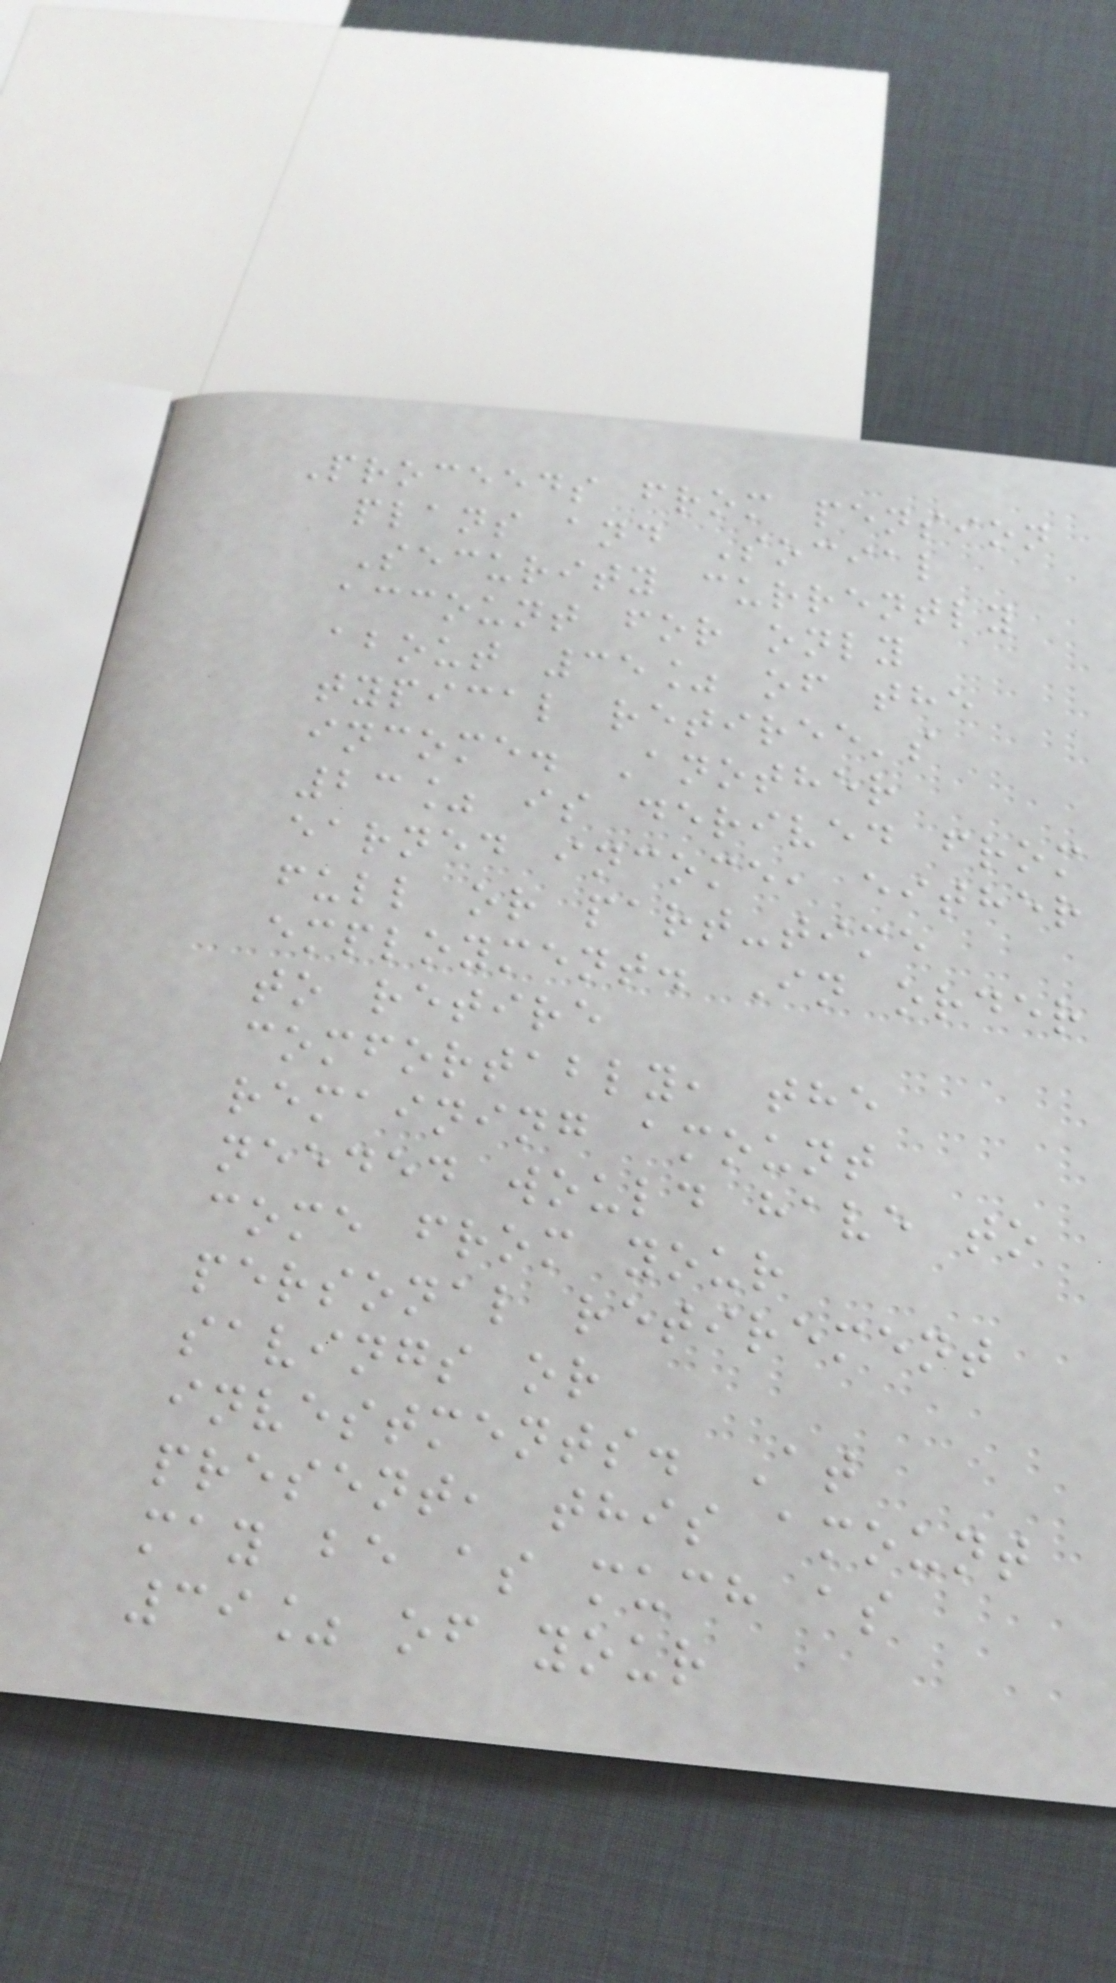Proceeds from pension
plans and Social
Security currently
account for only
about 35% of the
typical retiree's
income. Another
23% is derived from
earned income, either
full or part-time
employment. In order
to retire
comfortably, the
remaining amount
needed would have to
come from your
personal retirement
savings or
investments. At
present, this amount
may be as much as
39% of your
